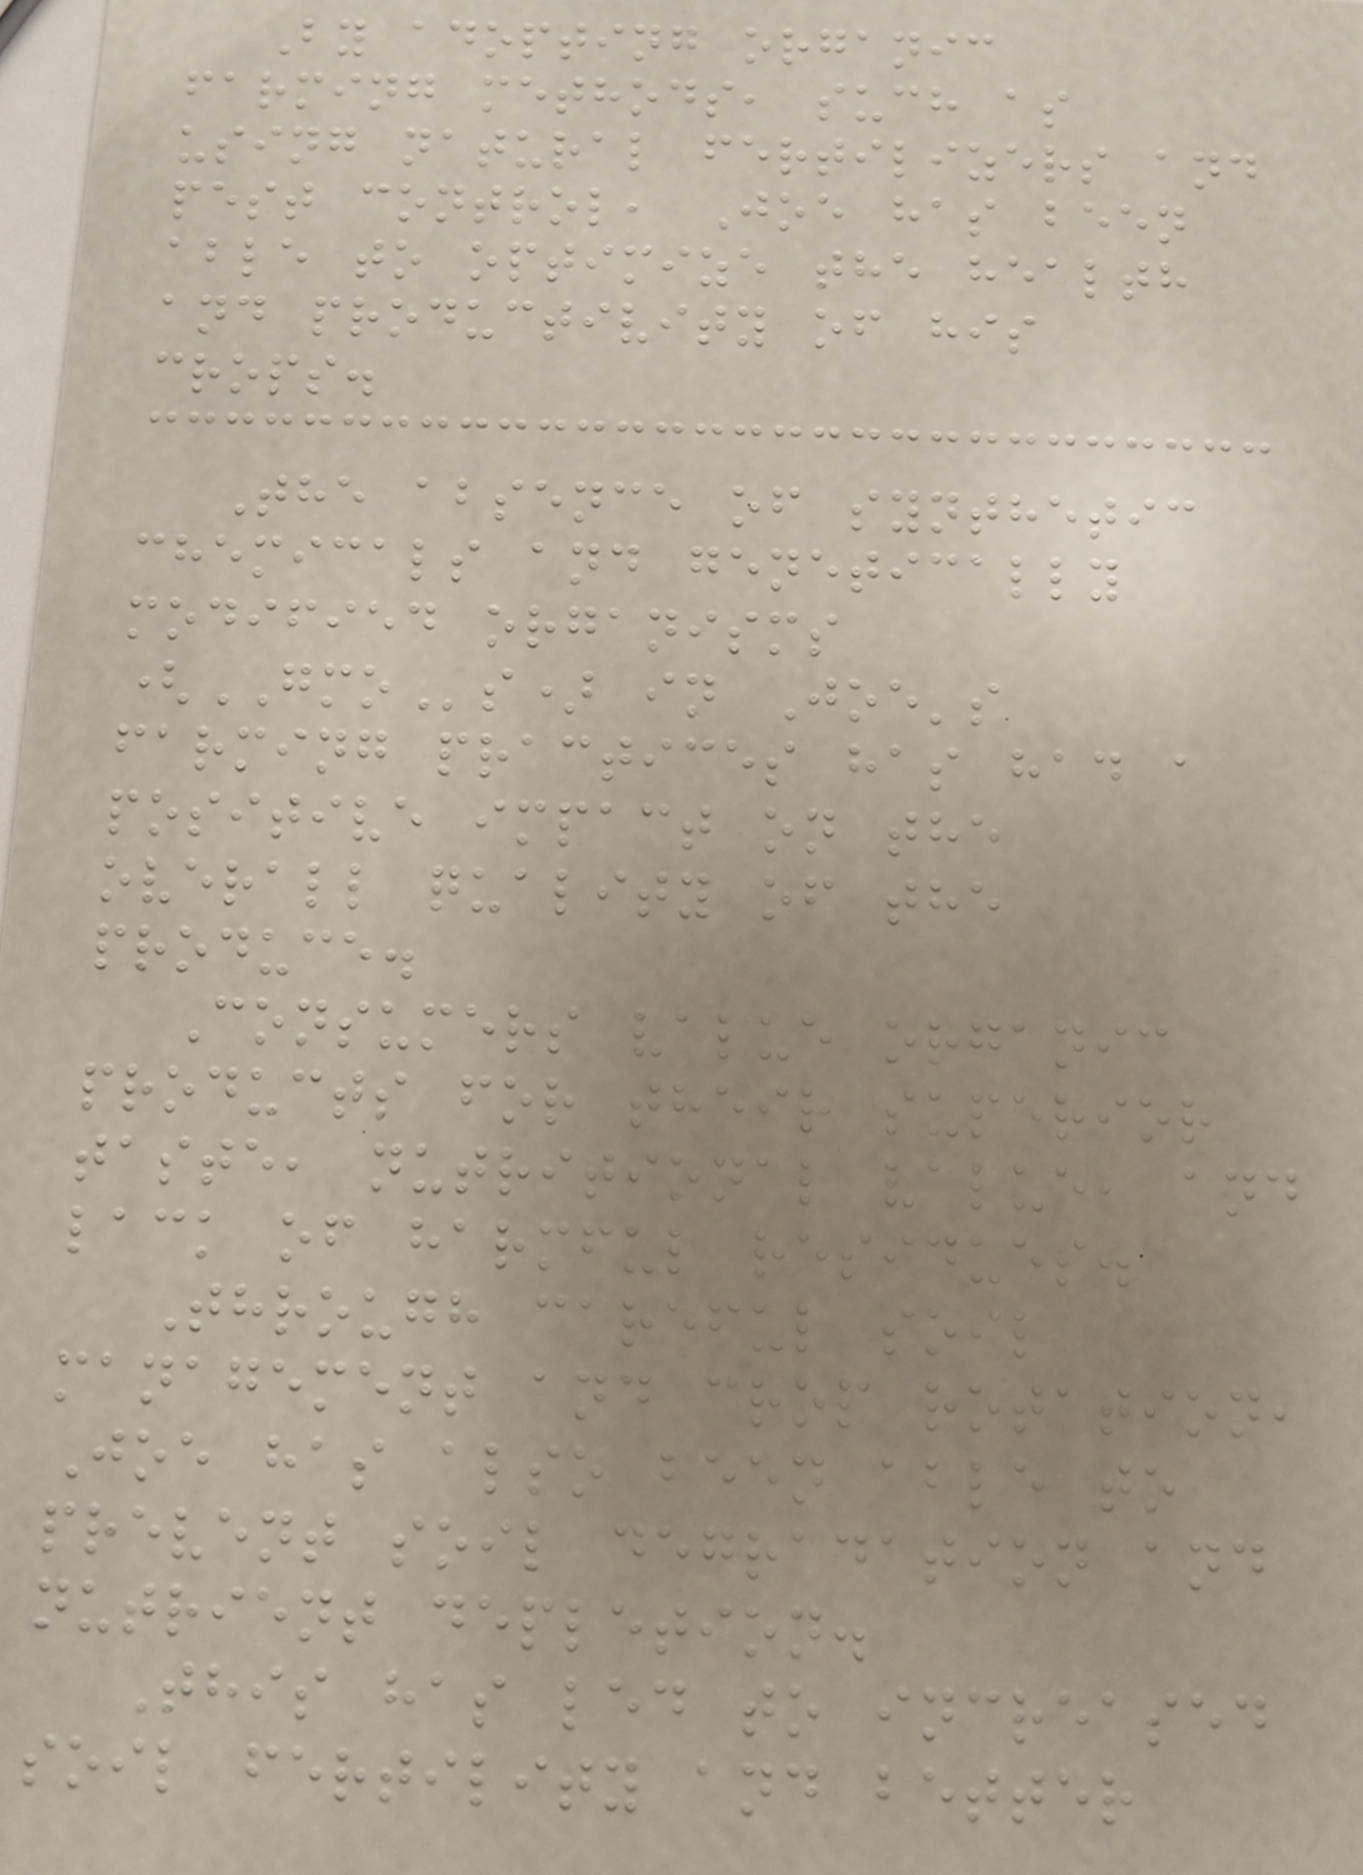By adopting organic
farming methods, such as
using natural fertilizers and
pest control, Joe has been
able to optimize the health
and productivity of his
crops.
The absence of synthetic
chemicals and genetically
modified organisms
(GMOs) in Joe's
farming practices has had a
positive impact on the
overall quality of the
produce.
Consumers value organic
products for their superior
taste, nutritional value, and
lack of harmful residues.
Through careful soil
management and crop rotation,
Joe has also been able to
prevent soil degradation and
nutrient depletion.
This has led to increased
soil fertility and better
